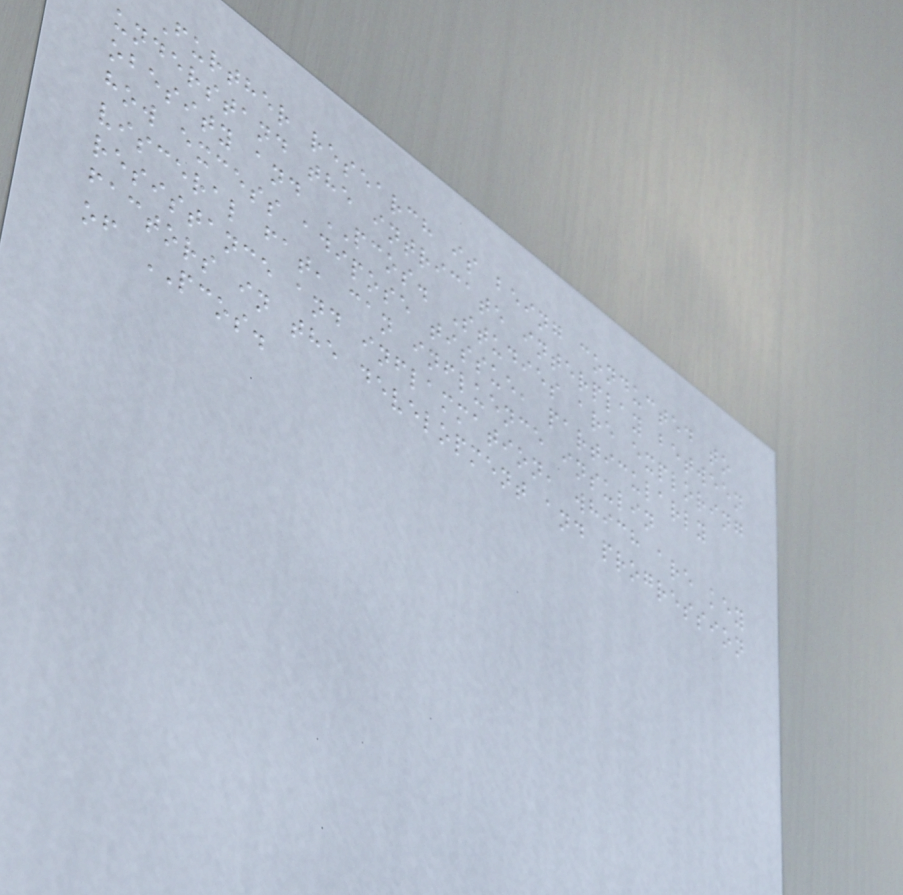Further research is being conducted to
understand the intricate interplay between
obesity and PCOS. Studies are exploring
how excess adipose tissue, particularly
visceral fat, can influence insulin
resistance and inflammation, which are key
factors in the development and progression
of PCOS.
